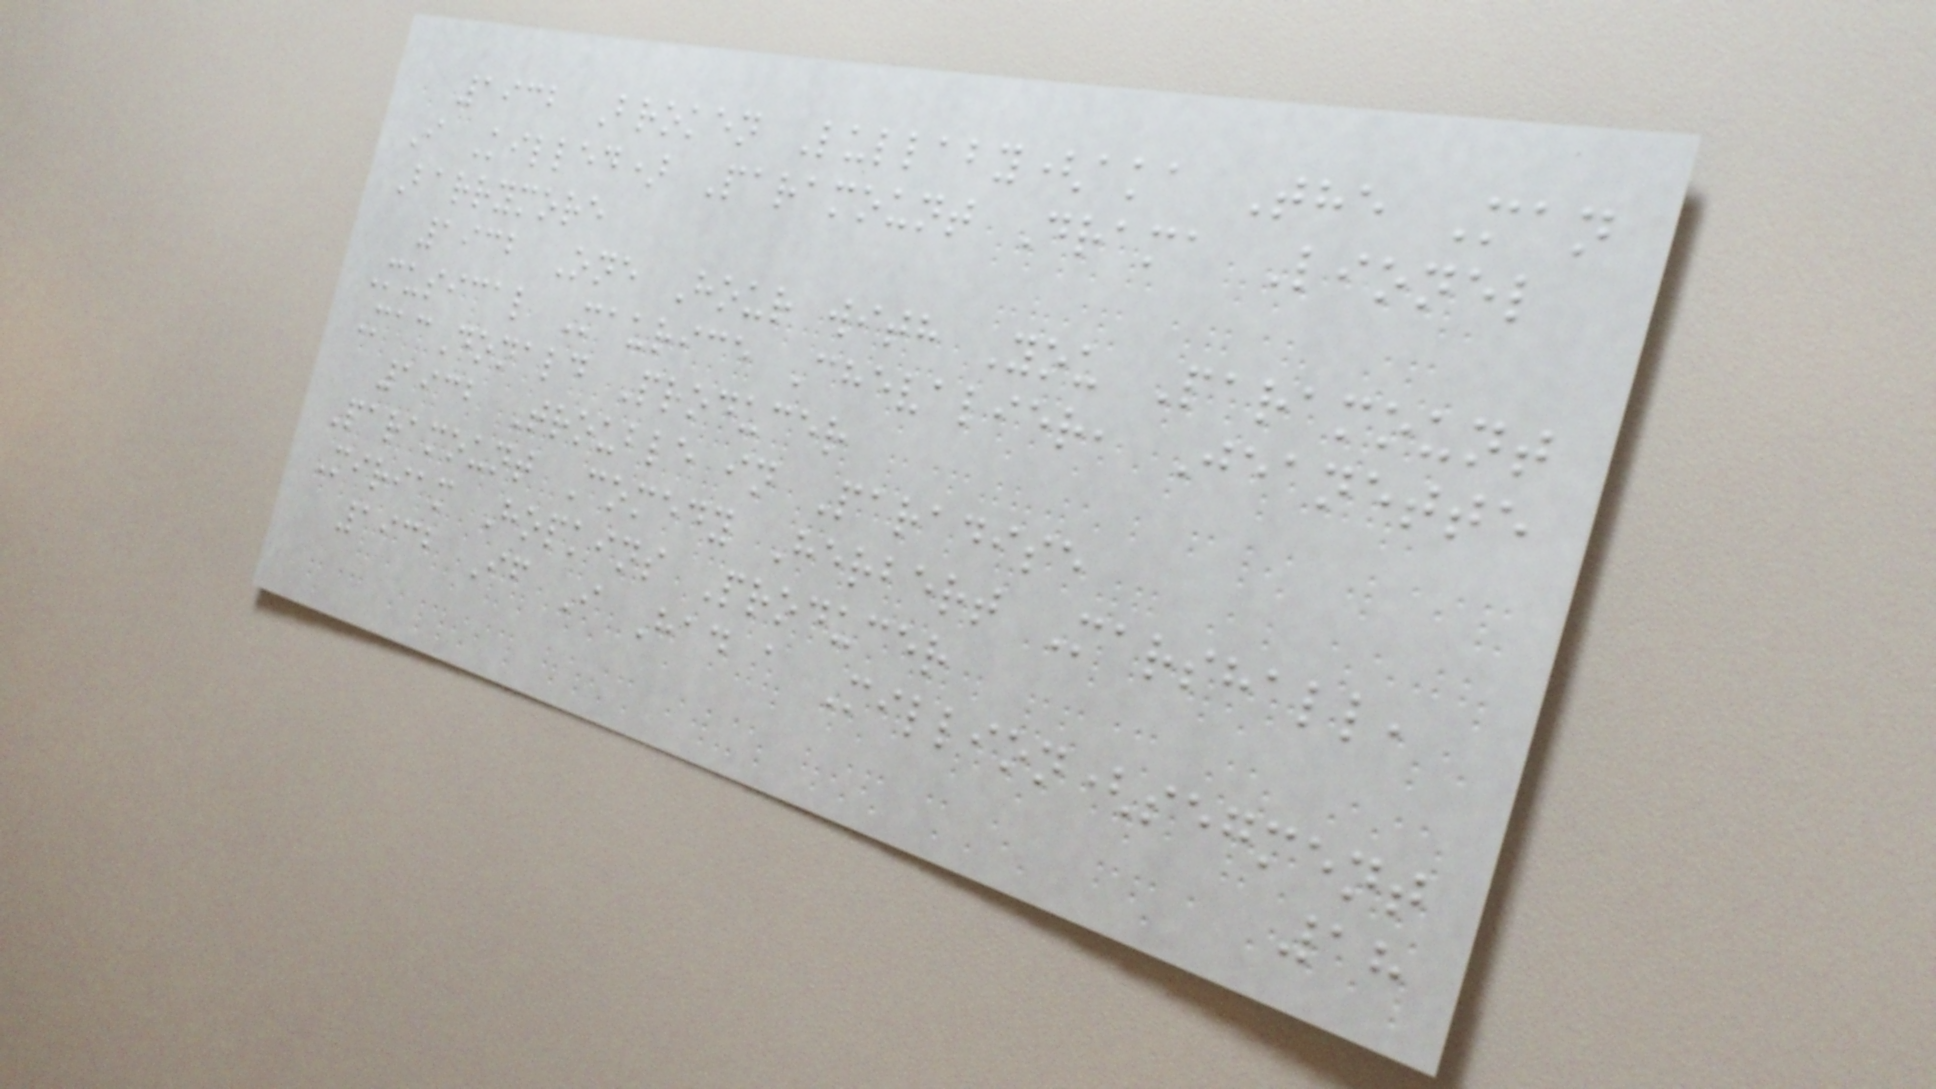1932 Broken Lullaby(aka The Man
I Killed) Paramount Drama Lionel
Barrymore
1932 One Hour with You Paramount
Musical Maurice Chevalier, Jeanette
MacDonald Producer
1932 Trouble in Paradise
Paramount Comedy Herbert Marshall,
Miriam Hopkins Producer
1932 If I Had a Million(segment
18
